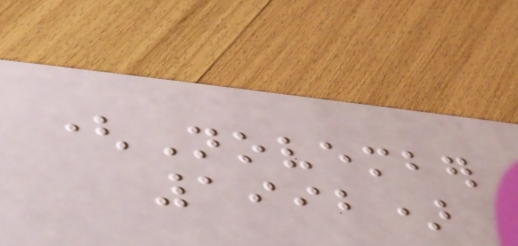(November
1992)
